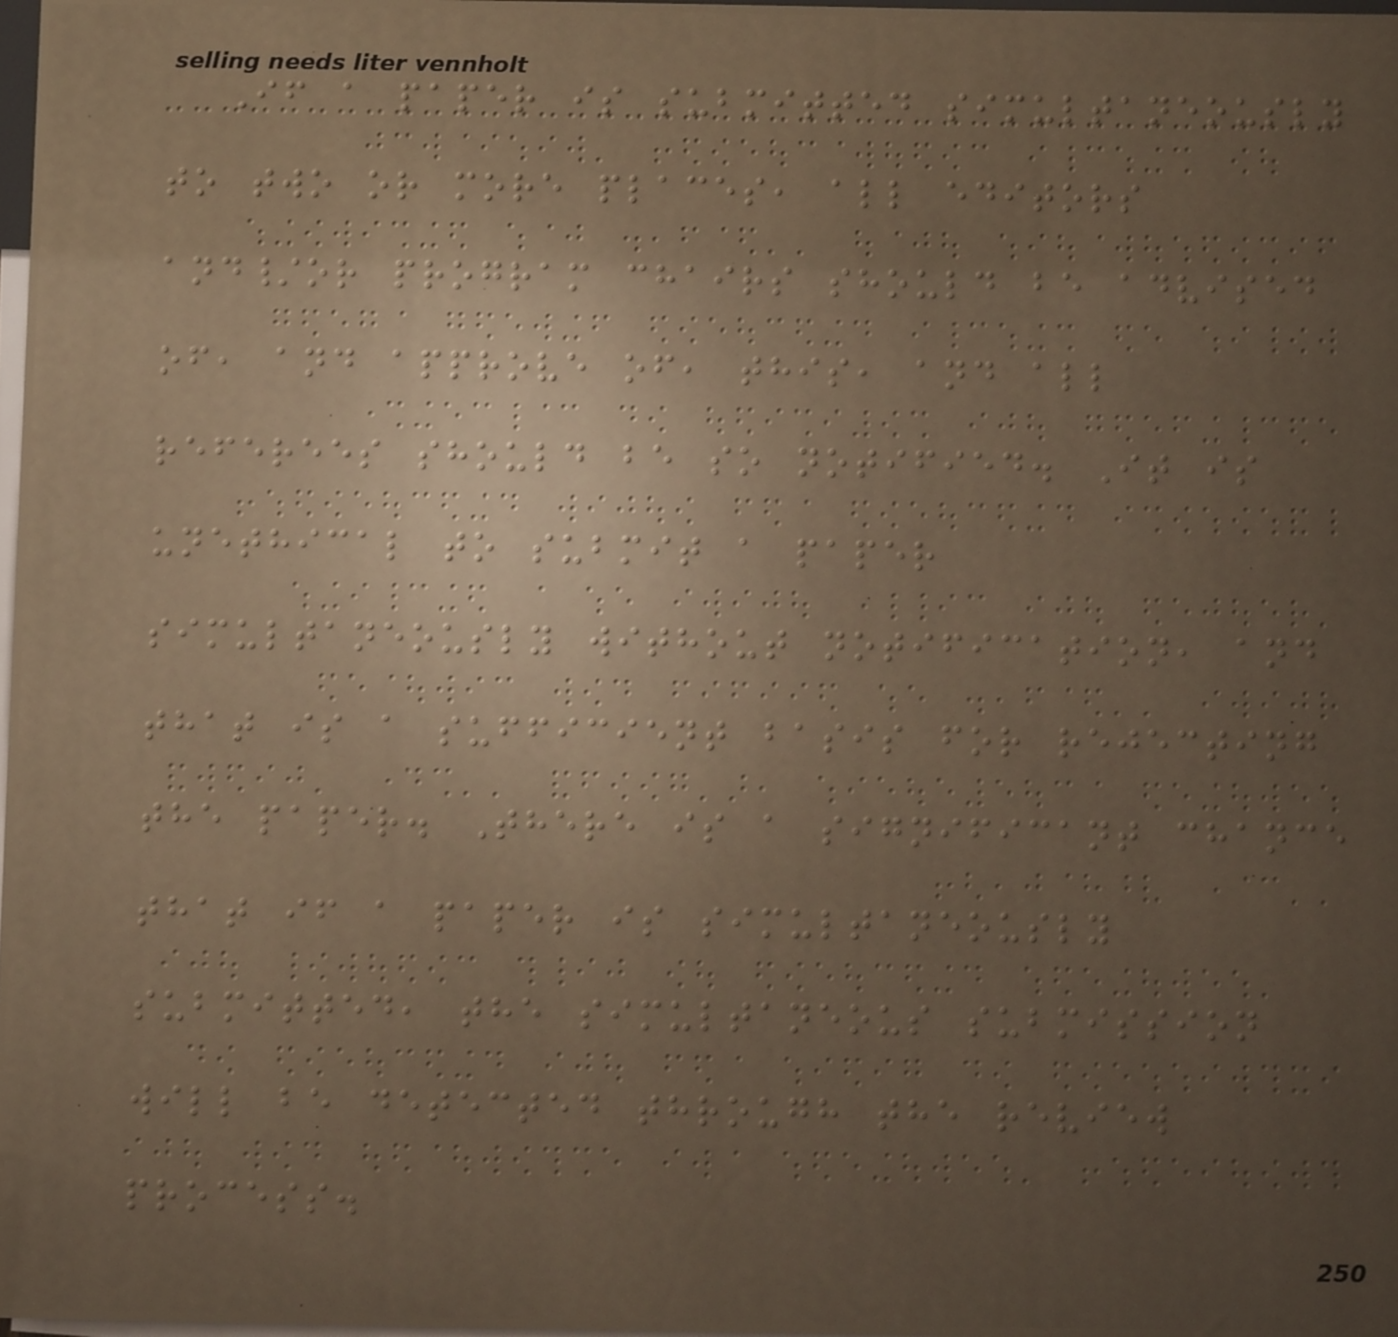If a paper is submitted simultaneously
to two or more places, all editors
and/or program chairs should be advised
of, and approve of, this, and all
referees should be so notified. It is
unethical to submit a paper
simultaneously without notification, and
that is a sufficient basis for rejecting
the paper. There is a significant chance
that if a paper is simultaneously
submitted, the simultaneous submission
will be detected through the review
process.
